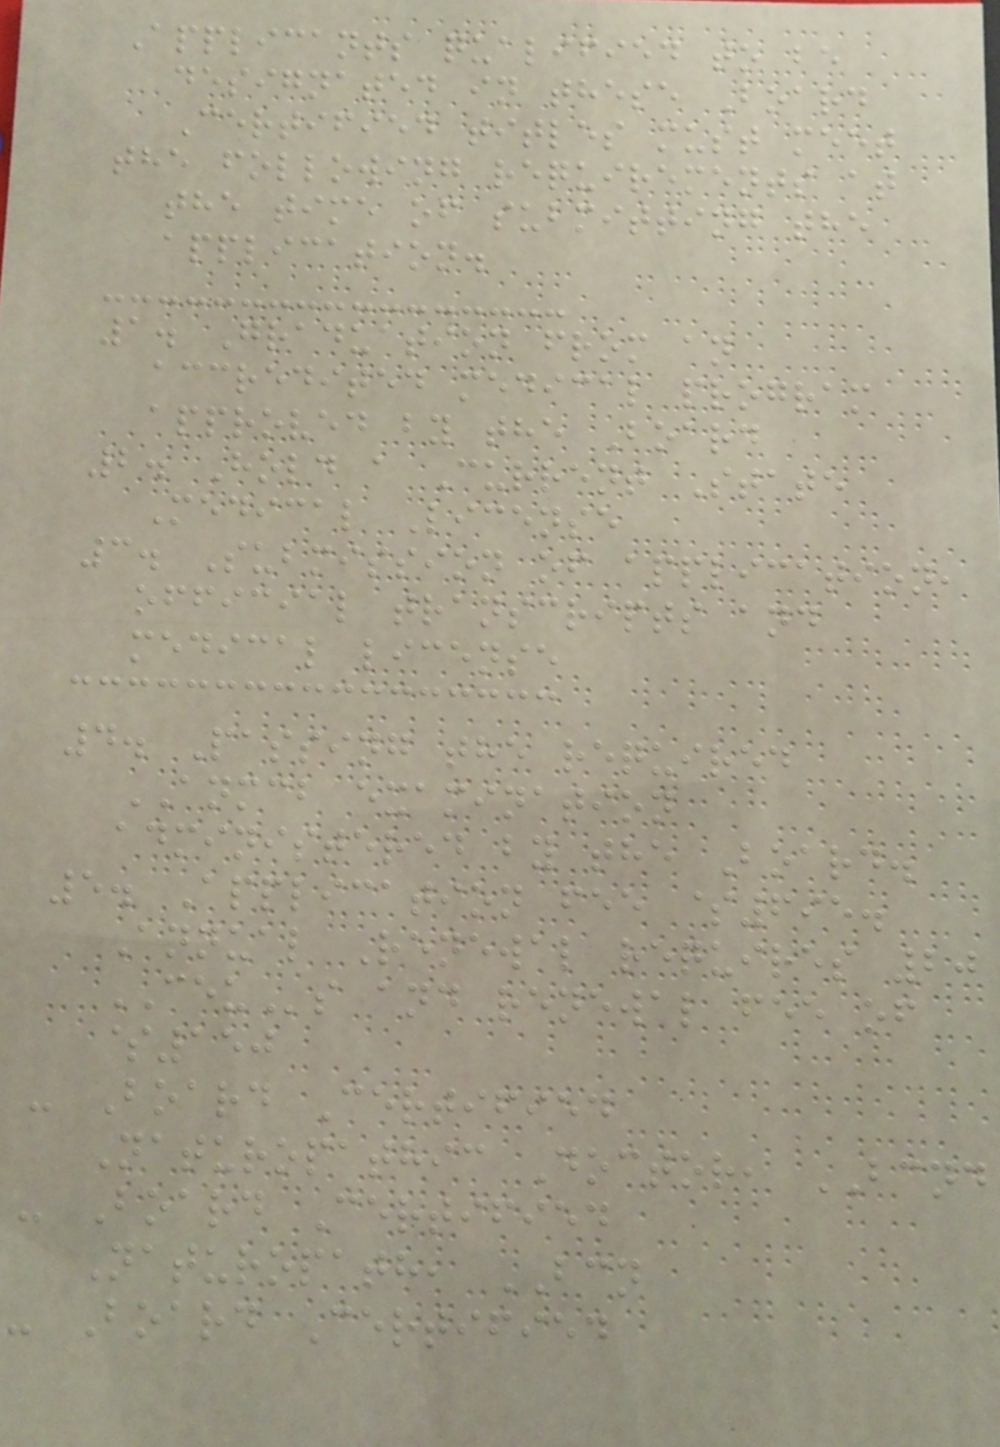Applicants qualified to be
designated in these Board
Certified titles must meet
the following requirements at
the time of submitting the
application.
1. Graduation from an
accredited medical program
approved by the Board
2. Hold a Current State
Medical License
3. Submission of application,
official transcripts and
medical license
4. Passing the required
ANMCB examination
administered by the Board.
5. Application fee $695.
Annual Renewal requires 20
CEUs and renewal fee of
$150
- Board Certified
Naturopathic Doctor, BCND
- Board Certified
Naturopath, BCN
- Board Certified
